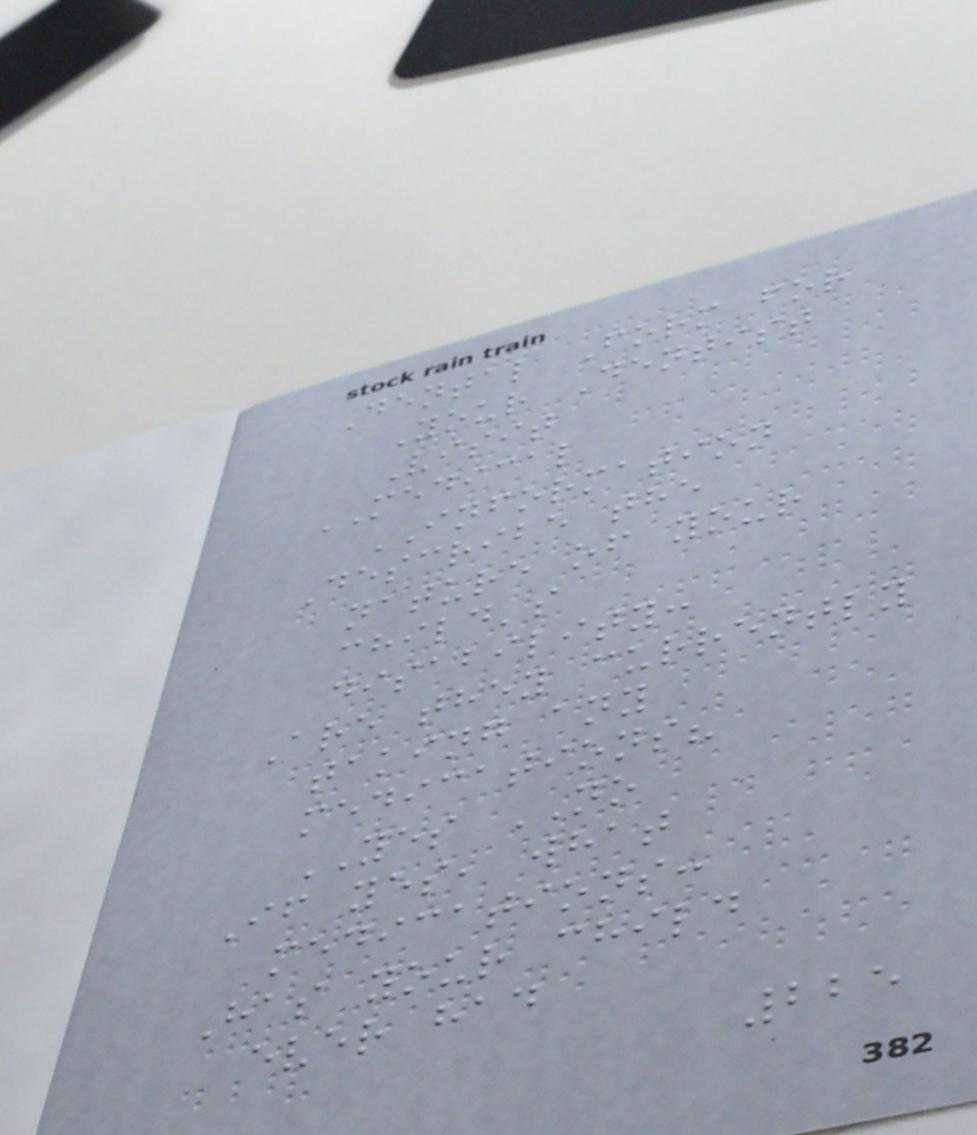Dental Form for
Your Dentist
Visit
MEDICAL
INFORMATION
Describe the
nature of your
child's
disability:
Are they currently
taking any
medications?
YES NO
If yes, what
medications:
Has your child
ever had
225
